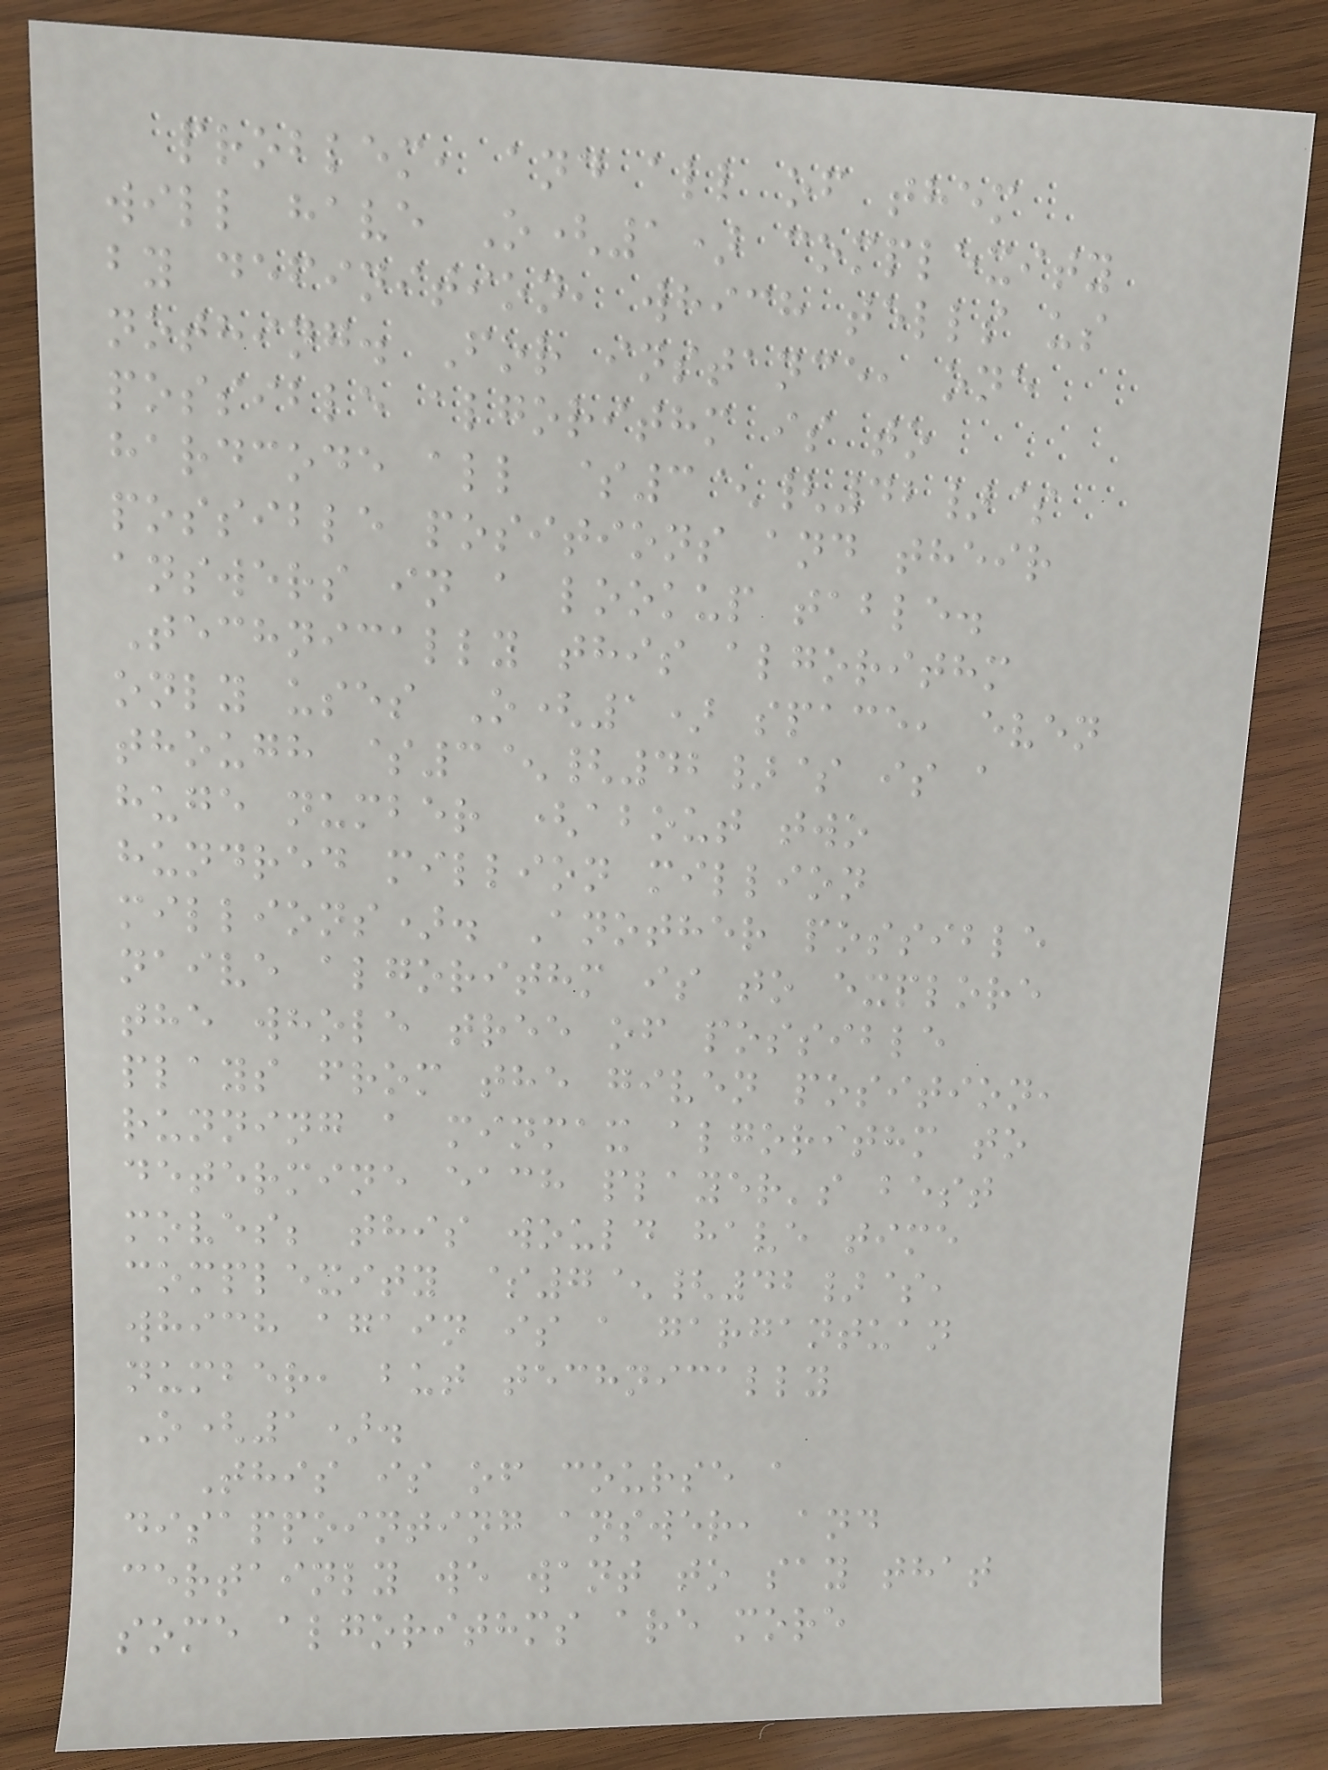problem, and all of them
will have O(1) complexity
by definition, which tells us
nothing. For instance, one
possible algorithm is to
hardcode all $3^{42}$
possible positions and their
answers in a lookup table.
Technically this algorithm
only uses O(1) space, even
though $3^{42}$ is a
huge number (about two
hundred million million
millions). Another possible
naive algorithm is to explore
the whole tree of possible
plays from the given position,
running a minmax algorithm to
determine each player's best
moves; this would have time
complexity $7^{42}$,
which again is a gargantuan
number, but technically
O(1).
This is of course a
disappointing answer, and
certainly we want to say that
some algorithms are more
